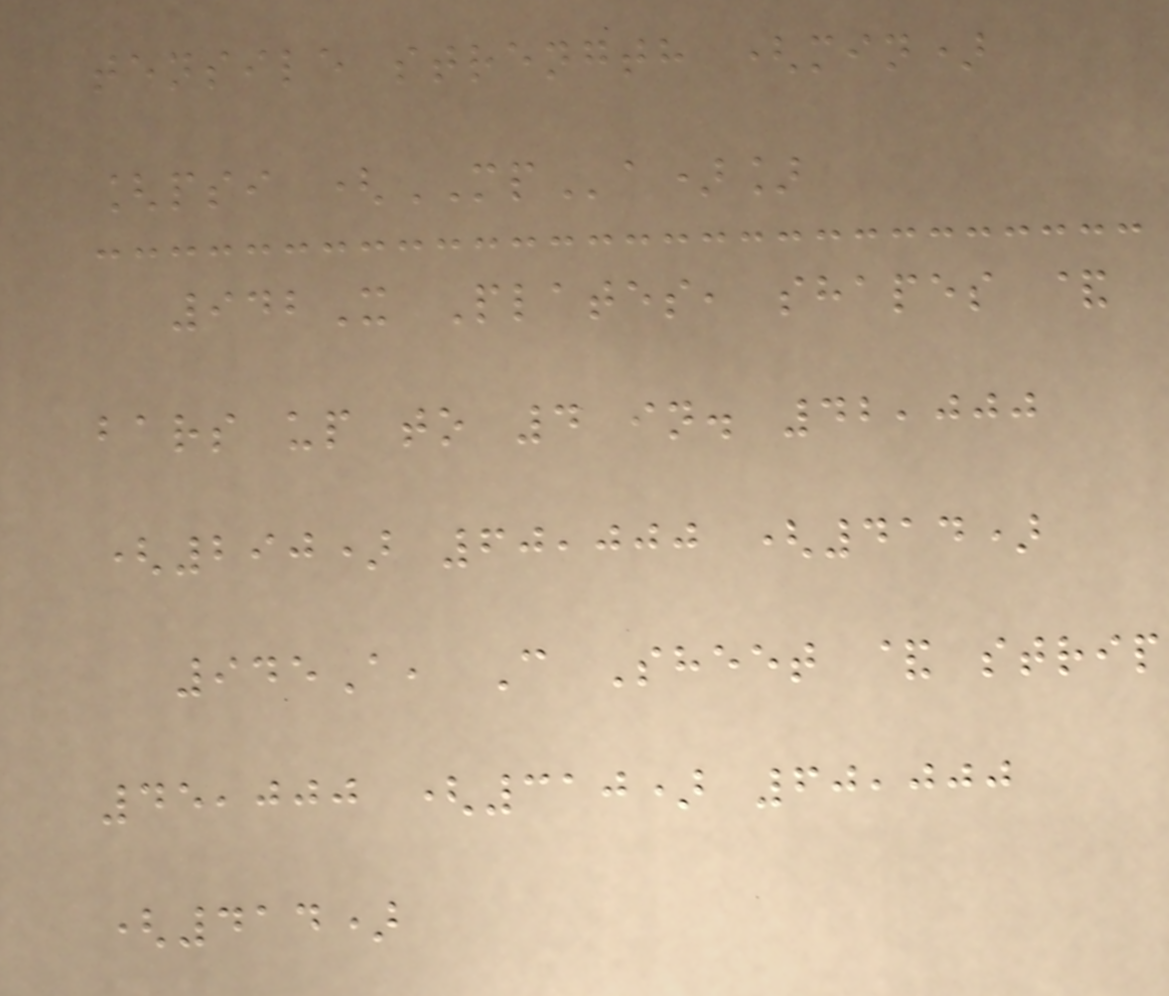tensile strength (min)
[psi (MPa)]
942X Plates, shapes &
bars up to 4 in. 42,000
(290) 60,000 (414)
945A, C Sheet & strip
45,000 (310) 60,000
(414)
